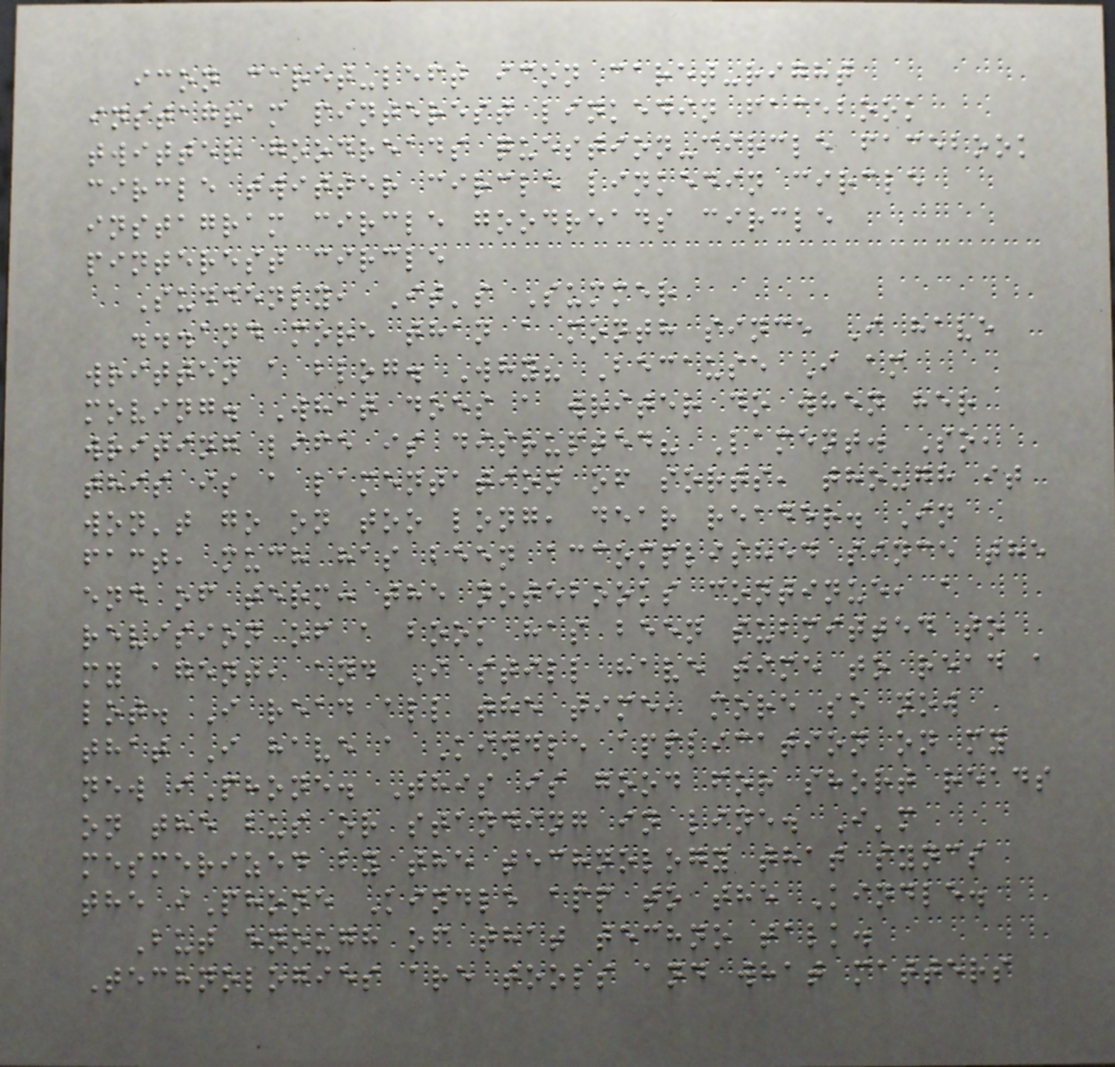icon caret-left icon caret-right
instagram pinterest linkedin facebook
twitter goodreads question-circle facebook
circle twitter circle linkedin circle
instagram circle goodreads circle
pinterest circle
Suddenly, It's Summer
...and more than a month since I have
written a blog. Why? Because I am
moving. What does a writer do when her
writing life is disrupted? Lament. So,
this is a lamentation of sorts, though it
won't go on too long, dear reader. In
fact, much has been accomplished since the
end of term: the notebooks continue, a
revision of a book has been submitted to
my agent, and I still have time to read a
lot. I read all the time, more so now
that I have a Kindle application on my
new iPhone. This is good for short reads
on the bus or standing in line. I'm
mesmerized by the technology that syncs
the iPhone Kindle app to the Kindle.
But enough of that techno talk.
Technologies are tools and what matters
